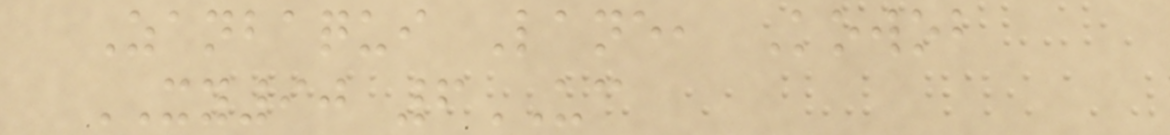Zanbaqui Lane, Kowob
XY90 6UC
